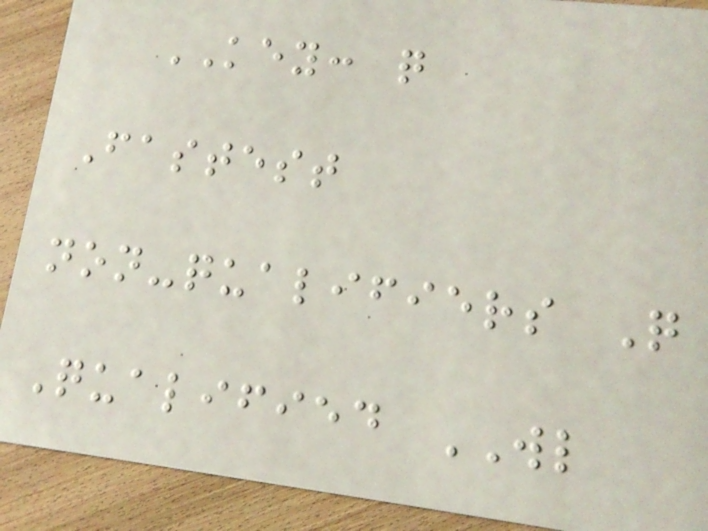KEY: q
Fastest
non-qualifiers Q
Qualified WL
